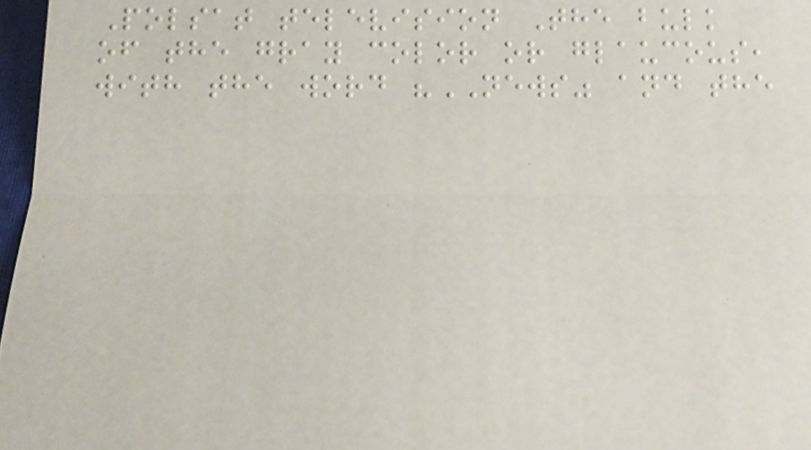Polsat television The bulk
of the gray color or glaucous,
with the word "NEWS" and the
